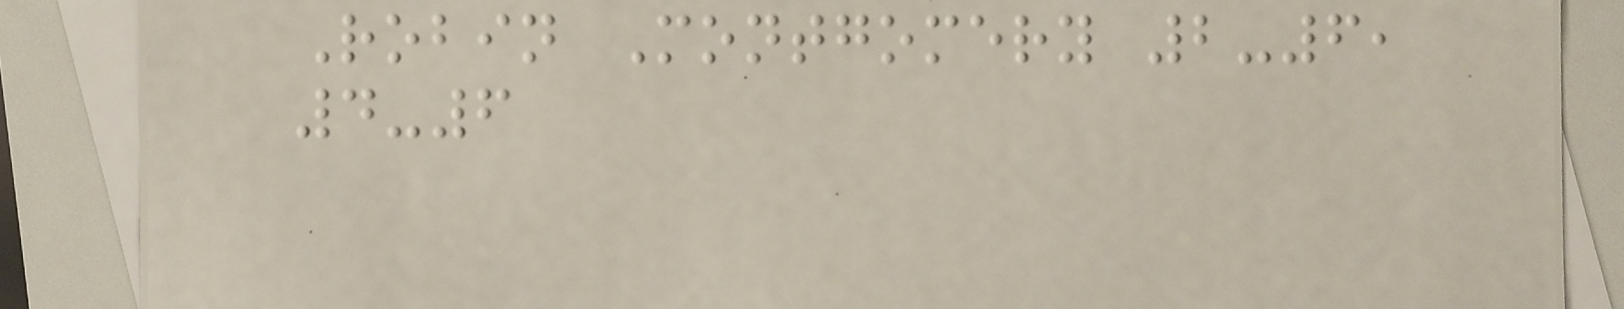Robin Montgomery 2-6,
4-6
